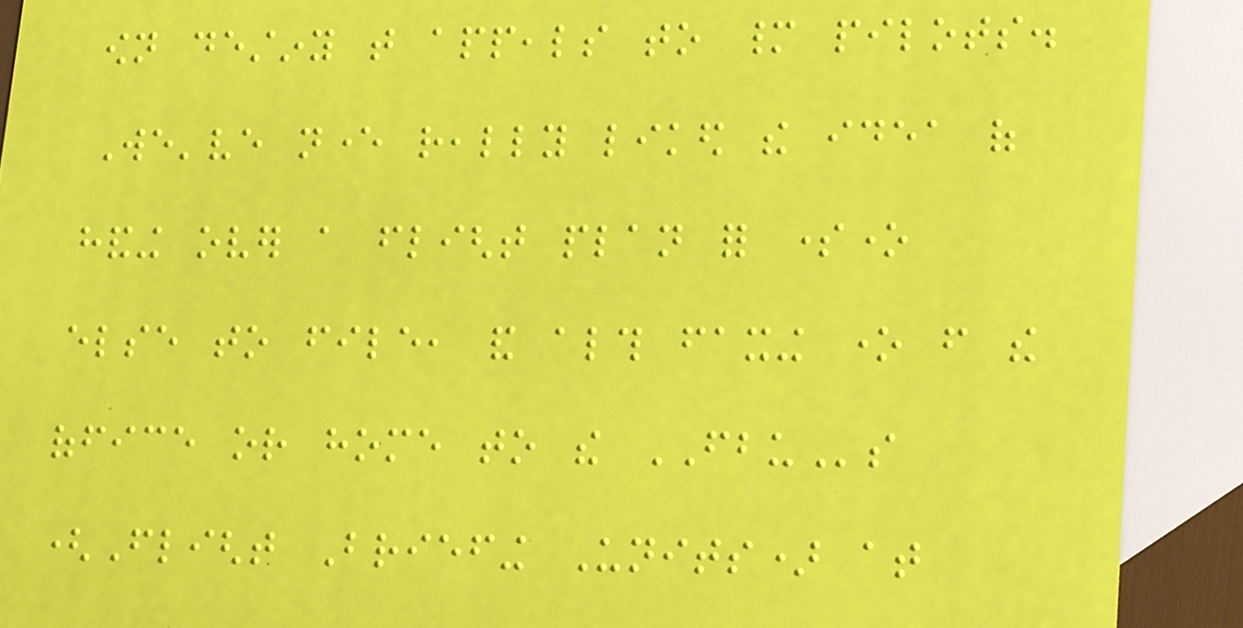own destiny that appeals to many pilots.
We've never really liked the idea of
handing over a flight plan for someone
else to file, and although faxing one from the
office or home to the FBUs
(Flight Briefing Units) at
